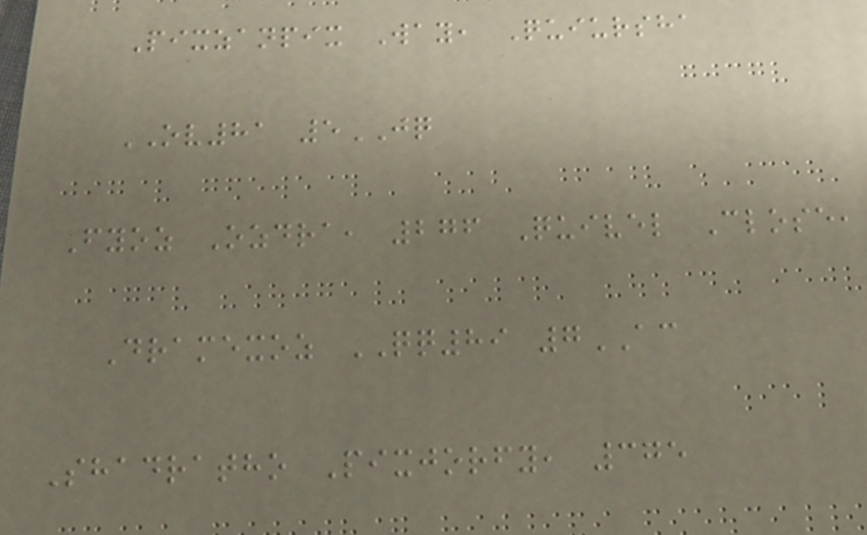Pixzanpix Way, Quiursha
OV81 5JQ
Fyoz Ozdra, 276 Quivel Close,
Dramexoz QQ89 7AC
Shadratho Pixjorfy, 375
